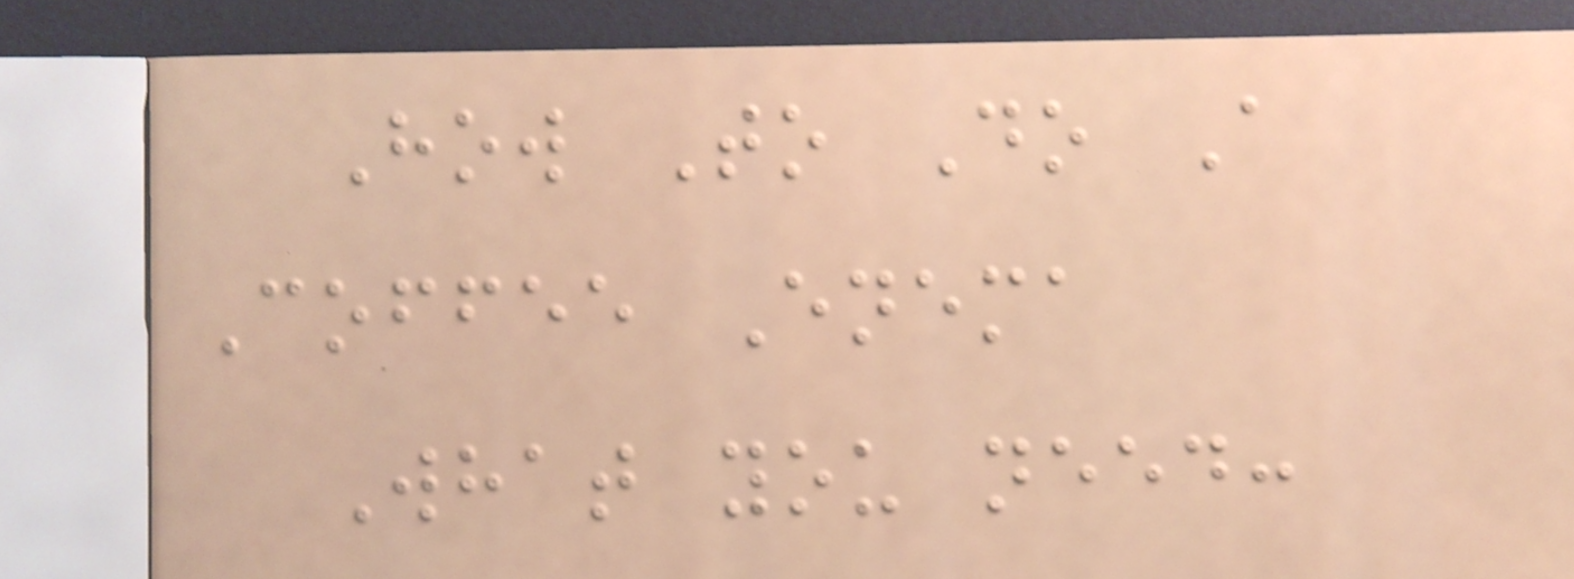How To Do A
Coffee Enema
What you need:
